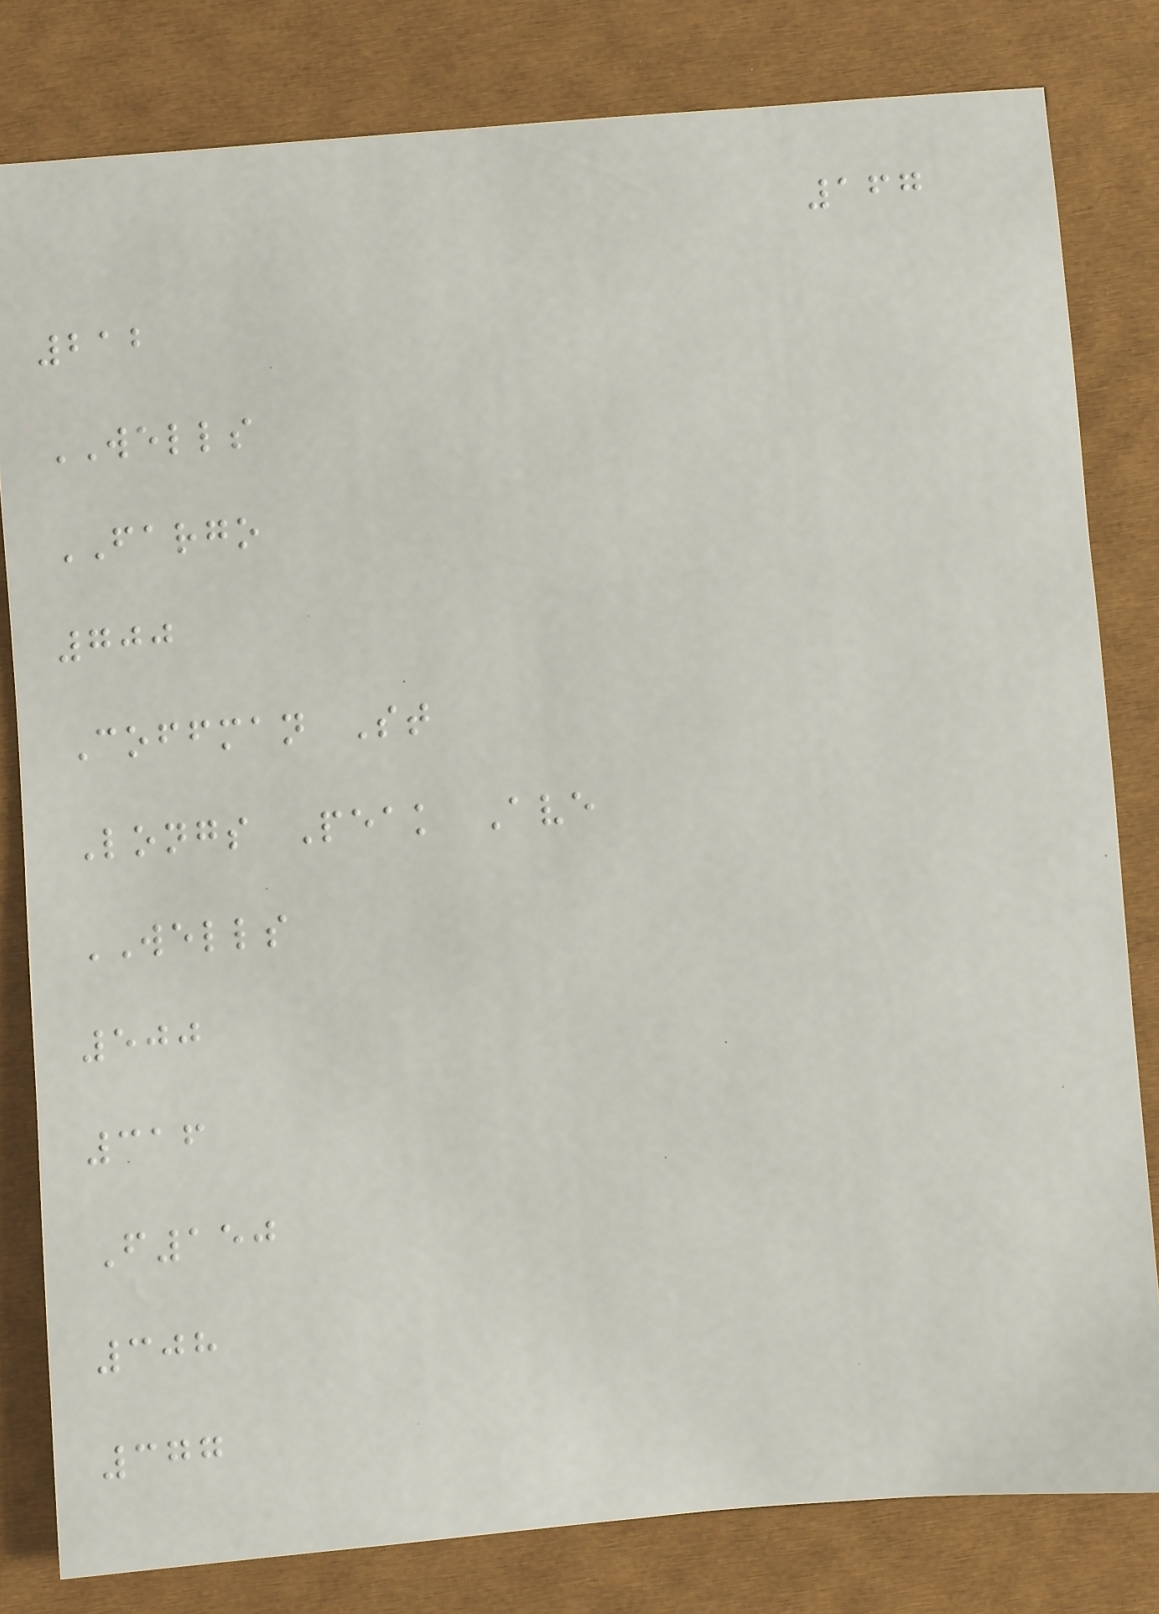167
212
WELLS
FARGO
700
Coffman St
Longs Peak Ave
WELLS
500
316
F150
308
377
